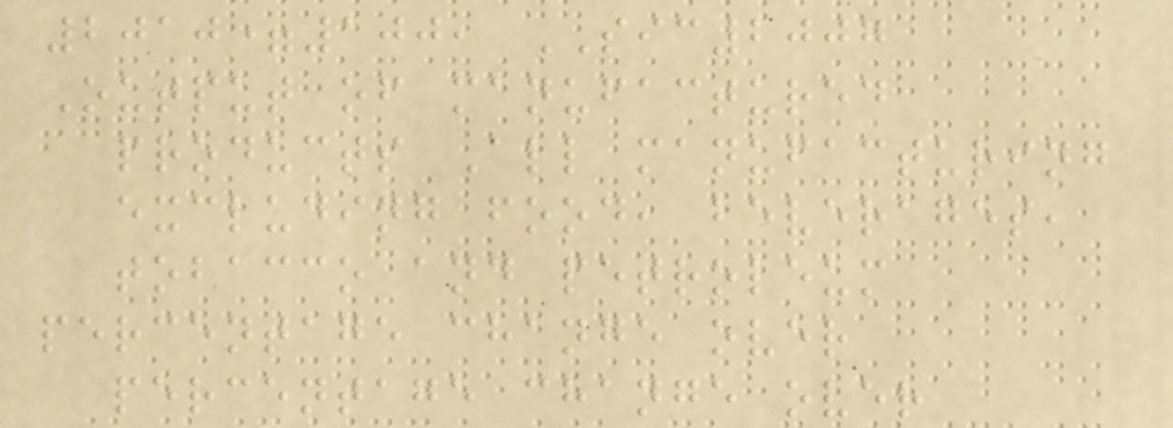2010=100, SIC2007
Output of manufactured
products All manufacturing
excluding food, beverages,
tobacco and petroleum
percentage change over
percentage change over
